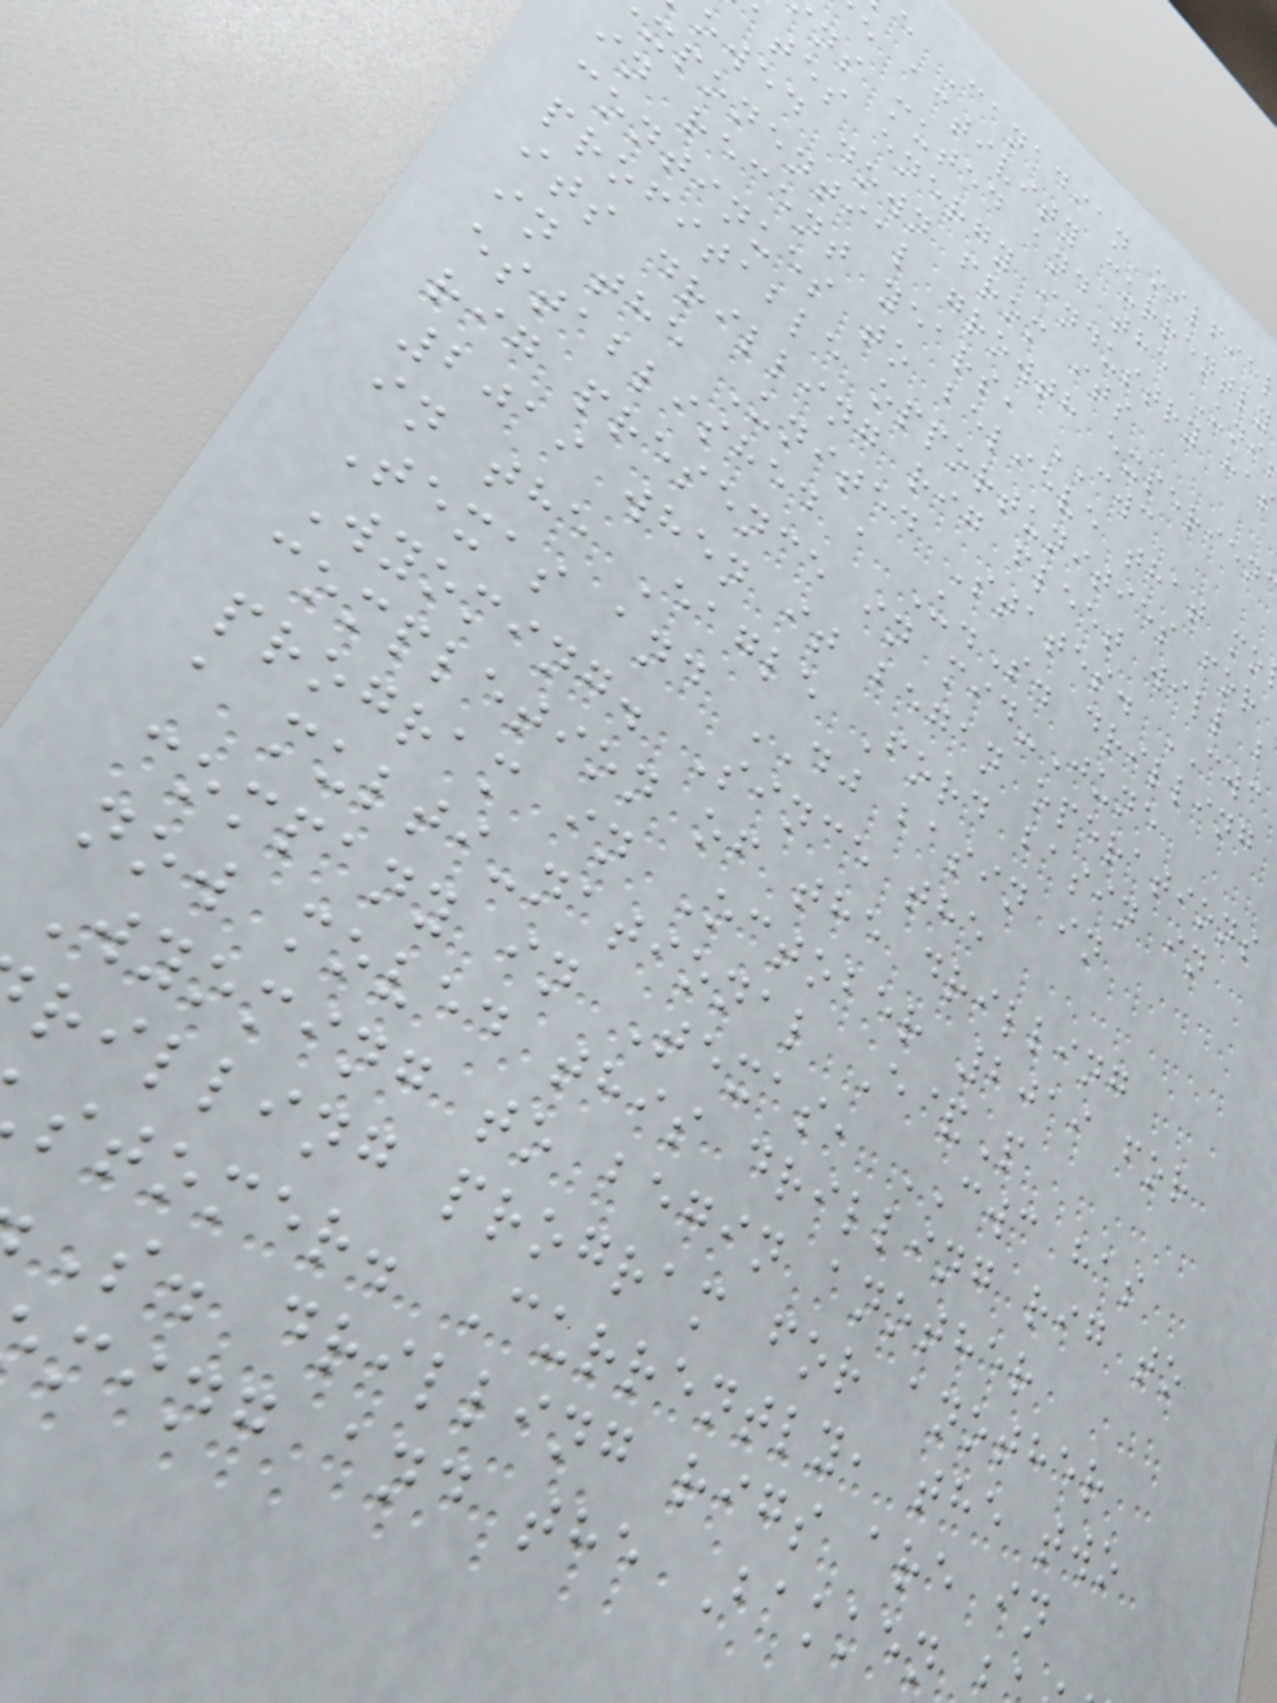e Canadian oilfie
e activity currently
ns muted and the Uni
ates energy industry has
owed down from its
xponential growth experien
in recent years, CWC
continues to believe that mo
profitable opportunities for
its drilling rig fleet will b
in the United States. CWC
established a U.S. drilling
rig presence in mid-June
2019 when it began operations
in the Eagle Ford basin in
Texas and DJ basin in
Wyoming. Since the
completion of the drilling
program in October 2019 for
a multi-national E&P
company in Texas, CWC has
now moved this drilling rig to
Wyoming to begin another
rilling program for another
stomer. Currently, the two
S. drilling rigs are in
ming and the Bakken
